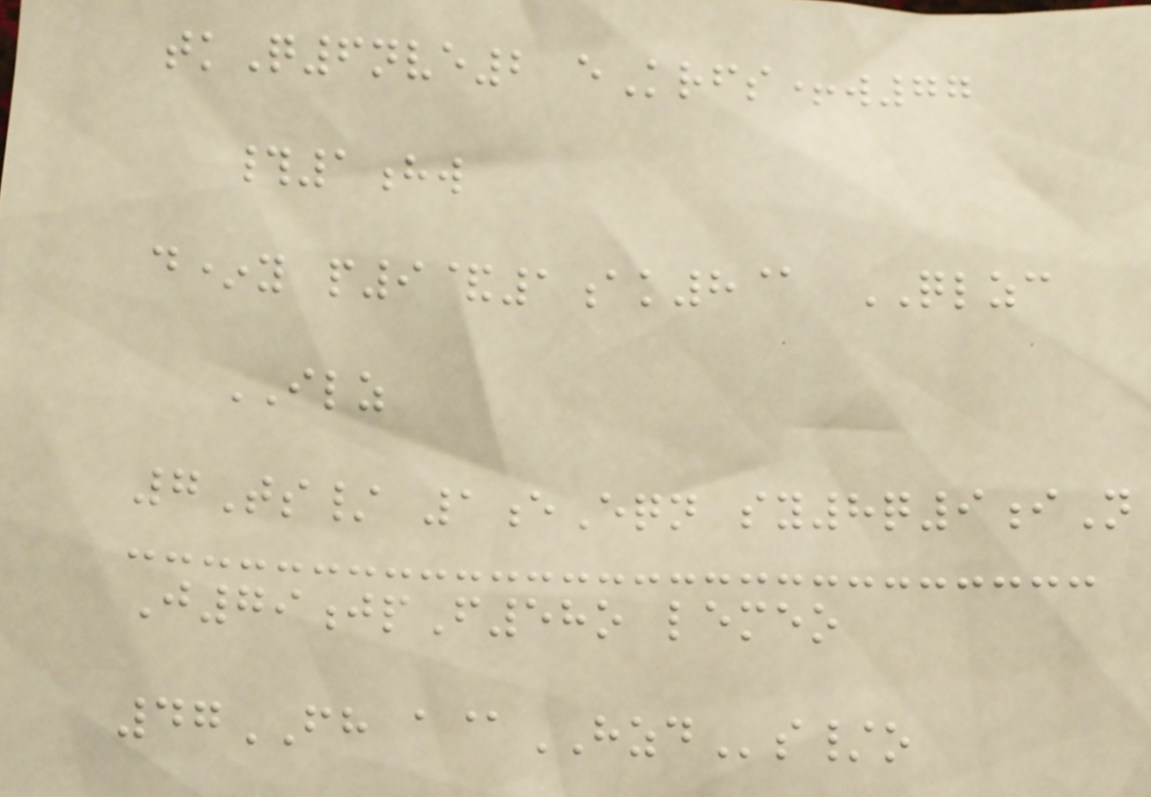tkQ6nve2 eKrfs+w77
#1hw
d*y p9&1ak8@ QLZC
ILZ
7Ts/ 1eEqn sy8q9iN
J79jpF58o lemeo
47FH a@HZDs/o
